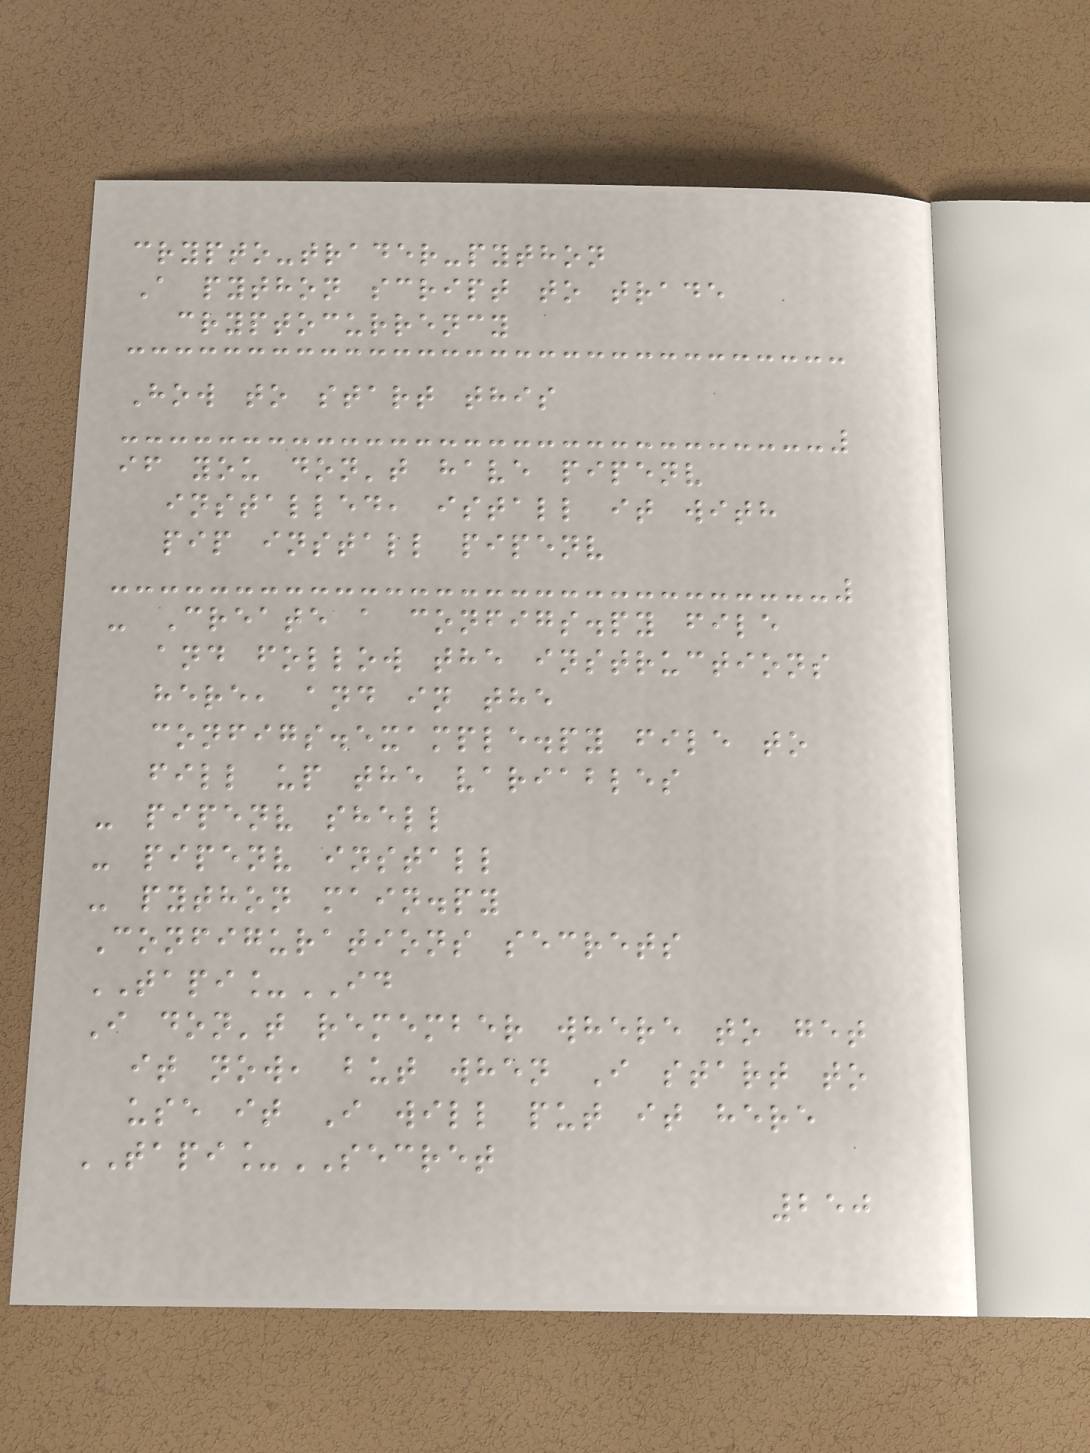crypto-trader-python
A python script to trade
cryptocurrency
How to start this
if you don't have pipenv
installed, istall it with
pip install pipenv
- Create a configs.py file
and follow the instructions
here, and in the
configs.example.py file to
fill up the variables
- pipenv shell
- pipenv install
- python main.py
Configurations secrets
TAPI_ID
I don't remember where to get
it now, but when I start to
use it I will put it here
TAPI_SECRET
250
